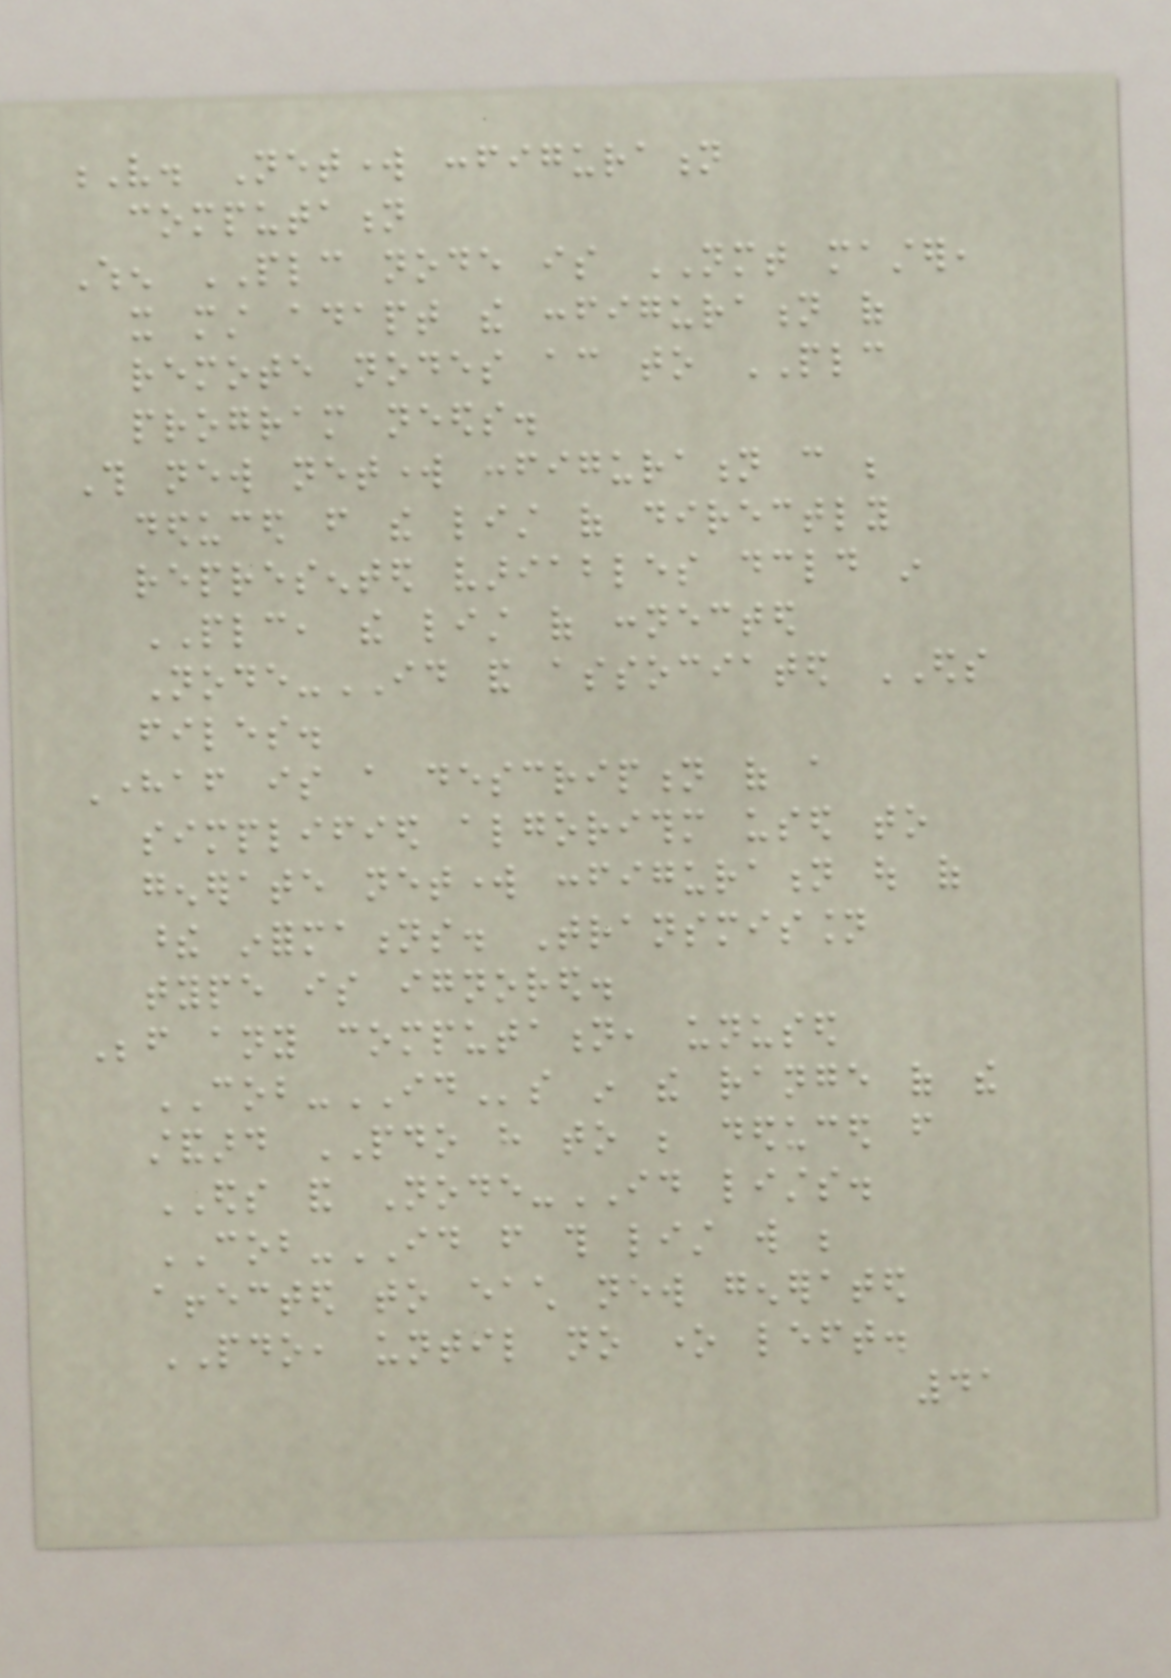V. Network configuration
computation
When PLC node is NMT master,
it must adapt the configuration of
remote nodes according to PLC
program needs.
This new network configuration can be
deduced from the list of directly
represented variables declared in
PLC, the list of connected
Node-ID and associated EDS
files.
Hereafter is a description of a
simplified algorithm used to
generate network configuration out of
these informations. Transmission
type is ignored.
Before any computation, unused
COB-IDs in the range of the
standard PDO have to be deduced from
EDS and Node-ID lists.
COB-ID from this list will be
affected to each new generated
PDO, until no one left.
41
